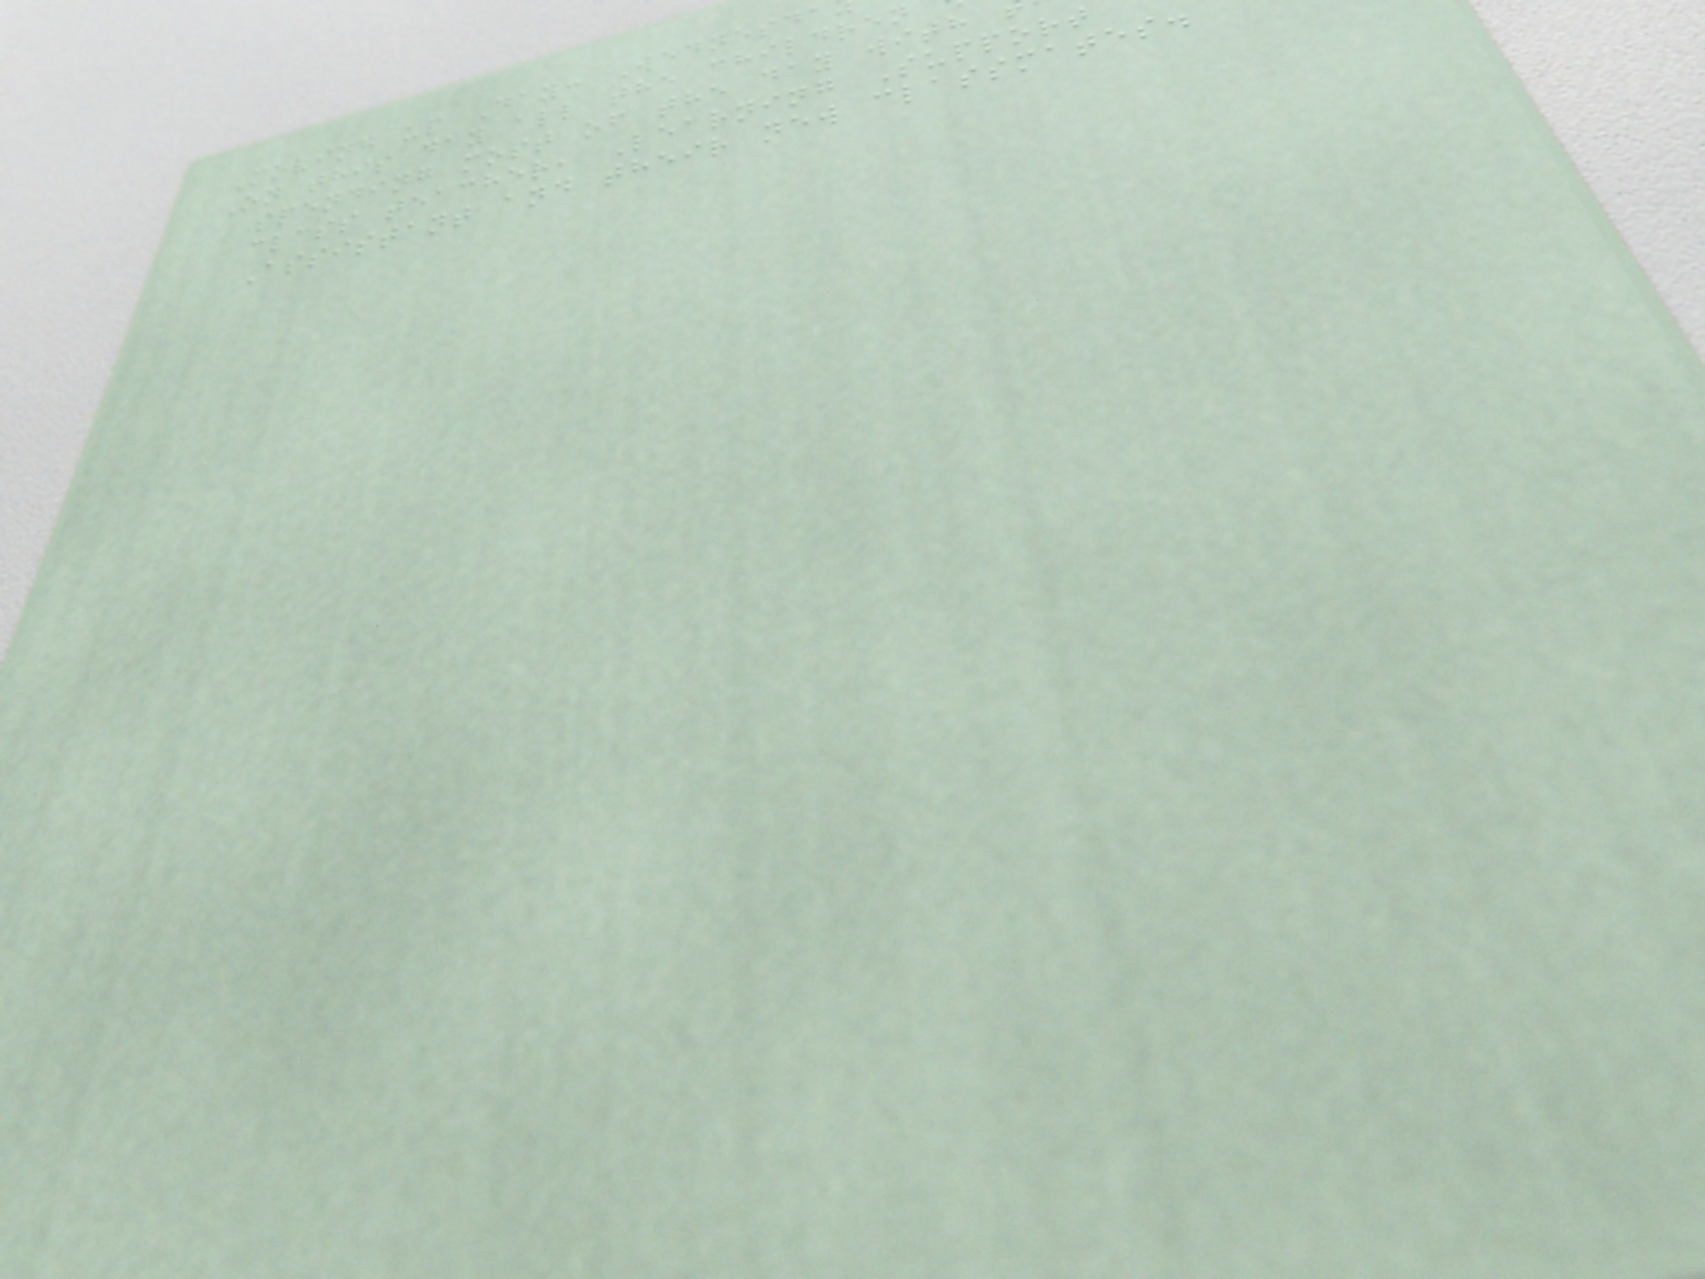Moving up Day: Wednesda
On this day all the children
spending most of the day with
class teacher, Learning Support
Assistant and their new classmates.
